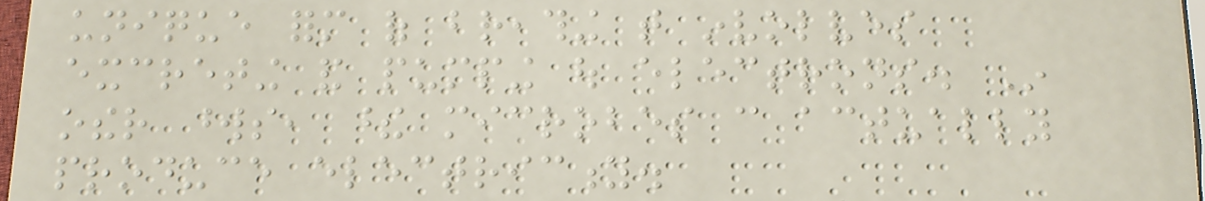unique form of breathing that involves
excreting and pumping out electrons. In
other words, these microbes can actually
produce electricity.
